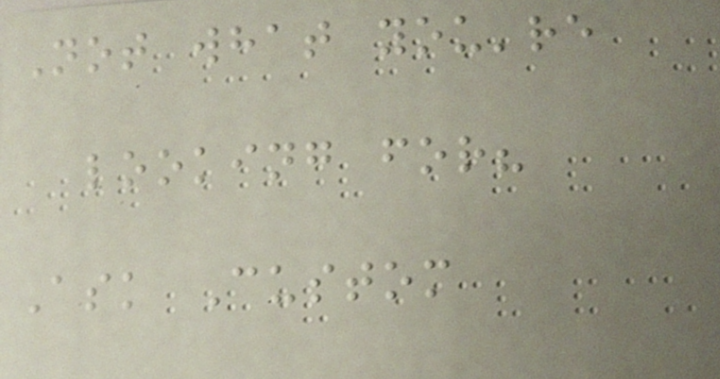Not what you're
looking for?
Ask Custom
